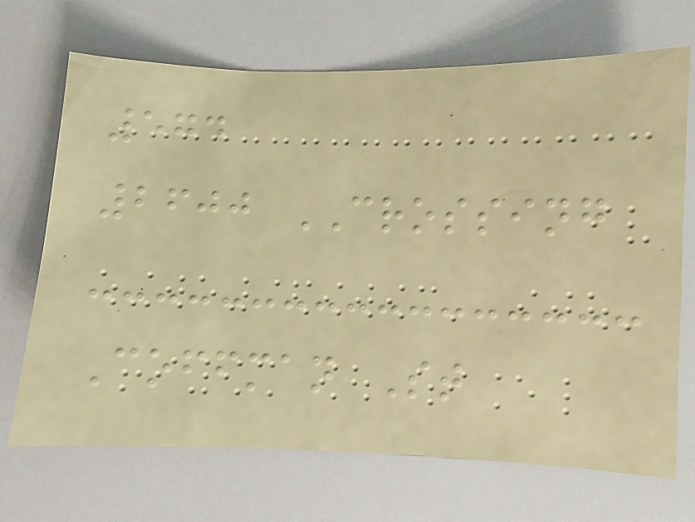574
2600 CROSSING
Coffman St
